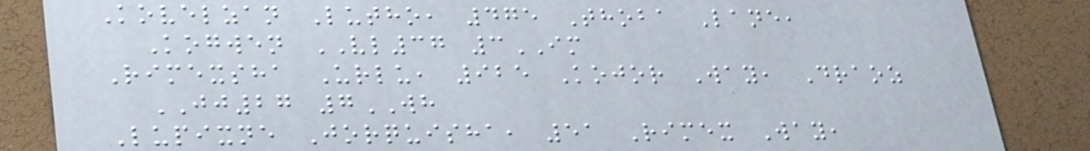Kovelzan Lutho, 475 Thoba Lane,
Kogwen VL37 3IM
Rimexsha Urlu, 925 Kojor Way, Draoz
JJ27 7WH
Lupixne Jorquisha, 51 Rimex Way,
